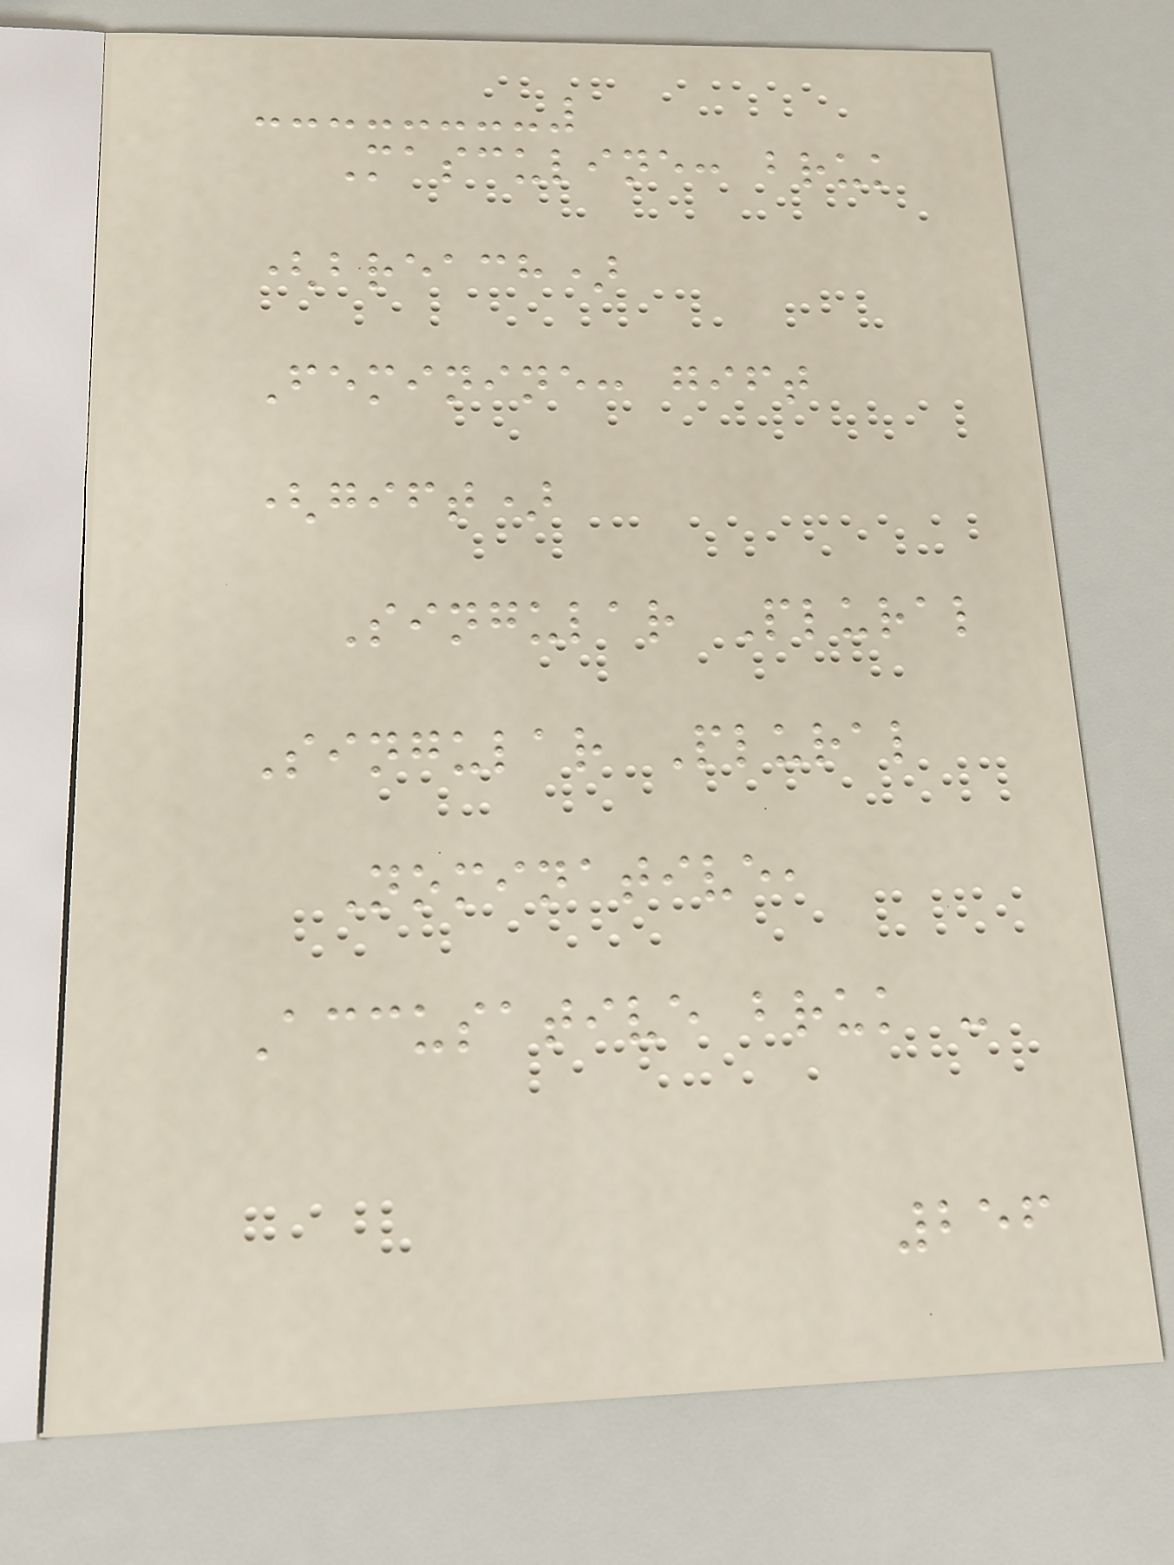Masculine: bruk
(breach)
Feminine: gift
(gift)
Singular Plural
Singular Plural
Nominative,
Accusative bruk -
256
